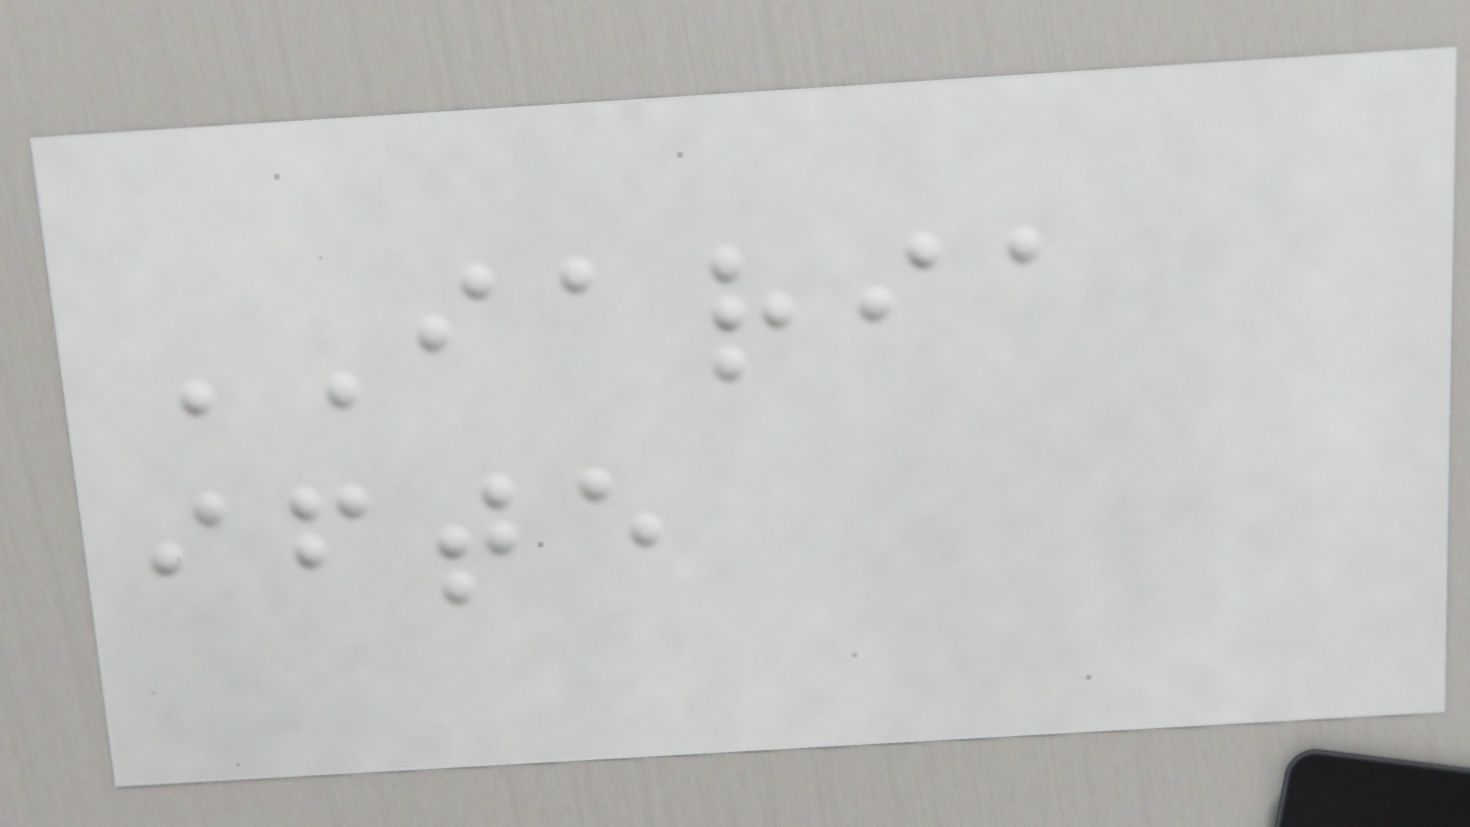IARIA
ifte
